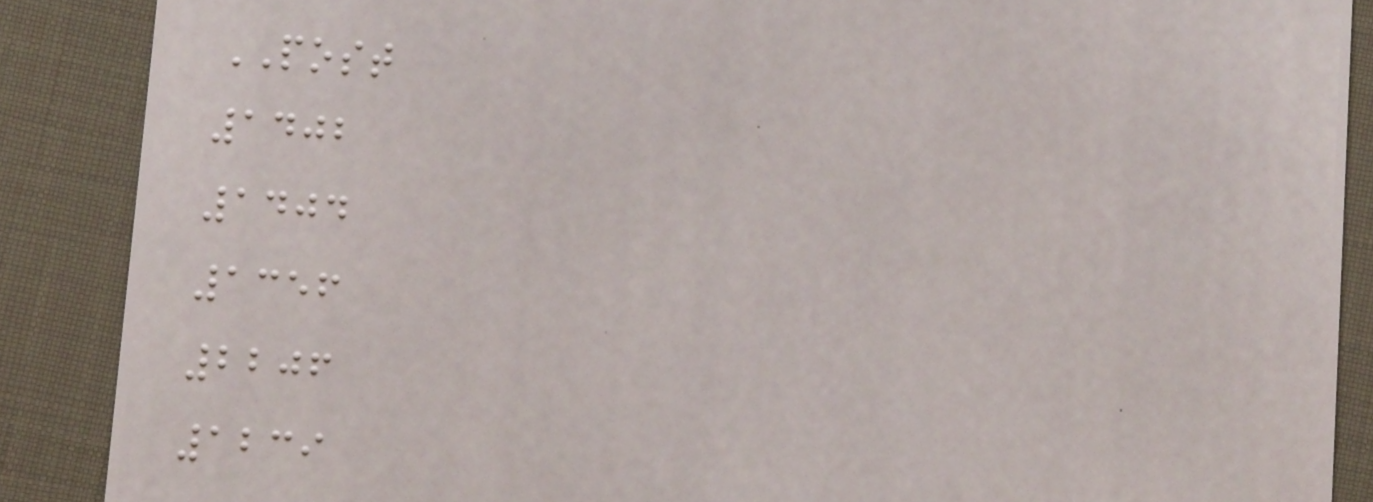POST
1402
1404
1356
2206
1239
